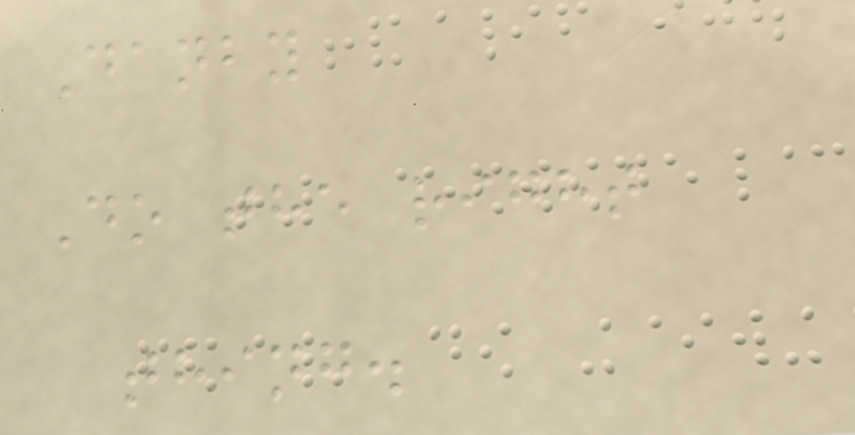Danby
Do the right
thing.
